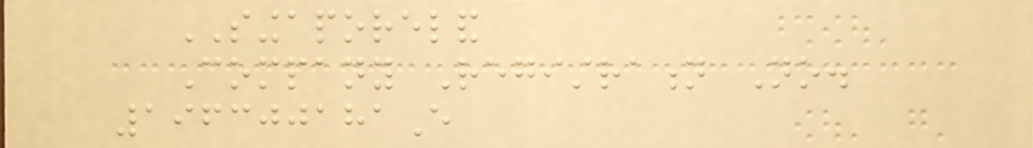SINGAPORELAND
Company Registration No.
196300181E
